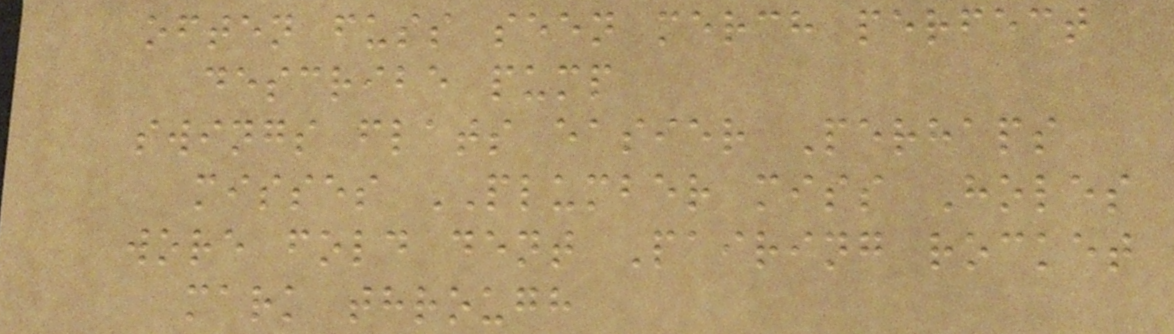often fuss seen merch perfect
describe pump
swings flats easier Perhaps
misses PLUMBER miss Holes
wore fold dent Pairing rocket
mark through
